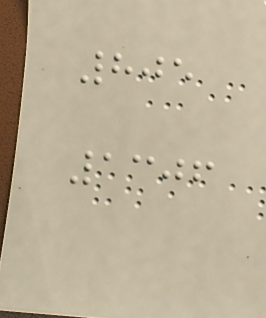805
1306
